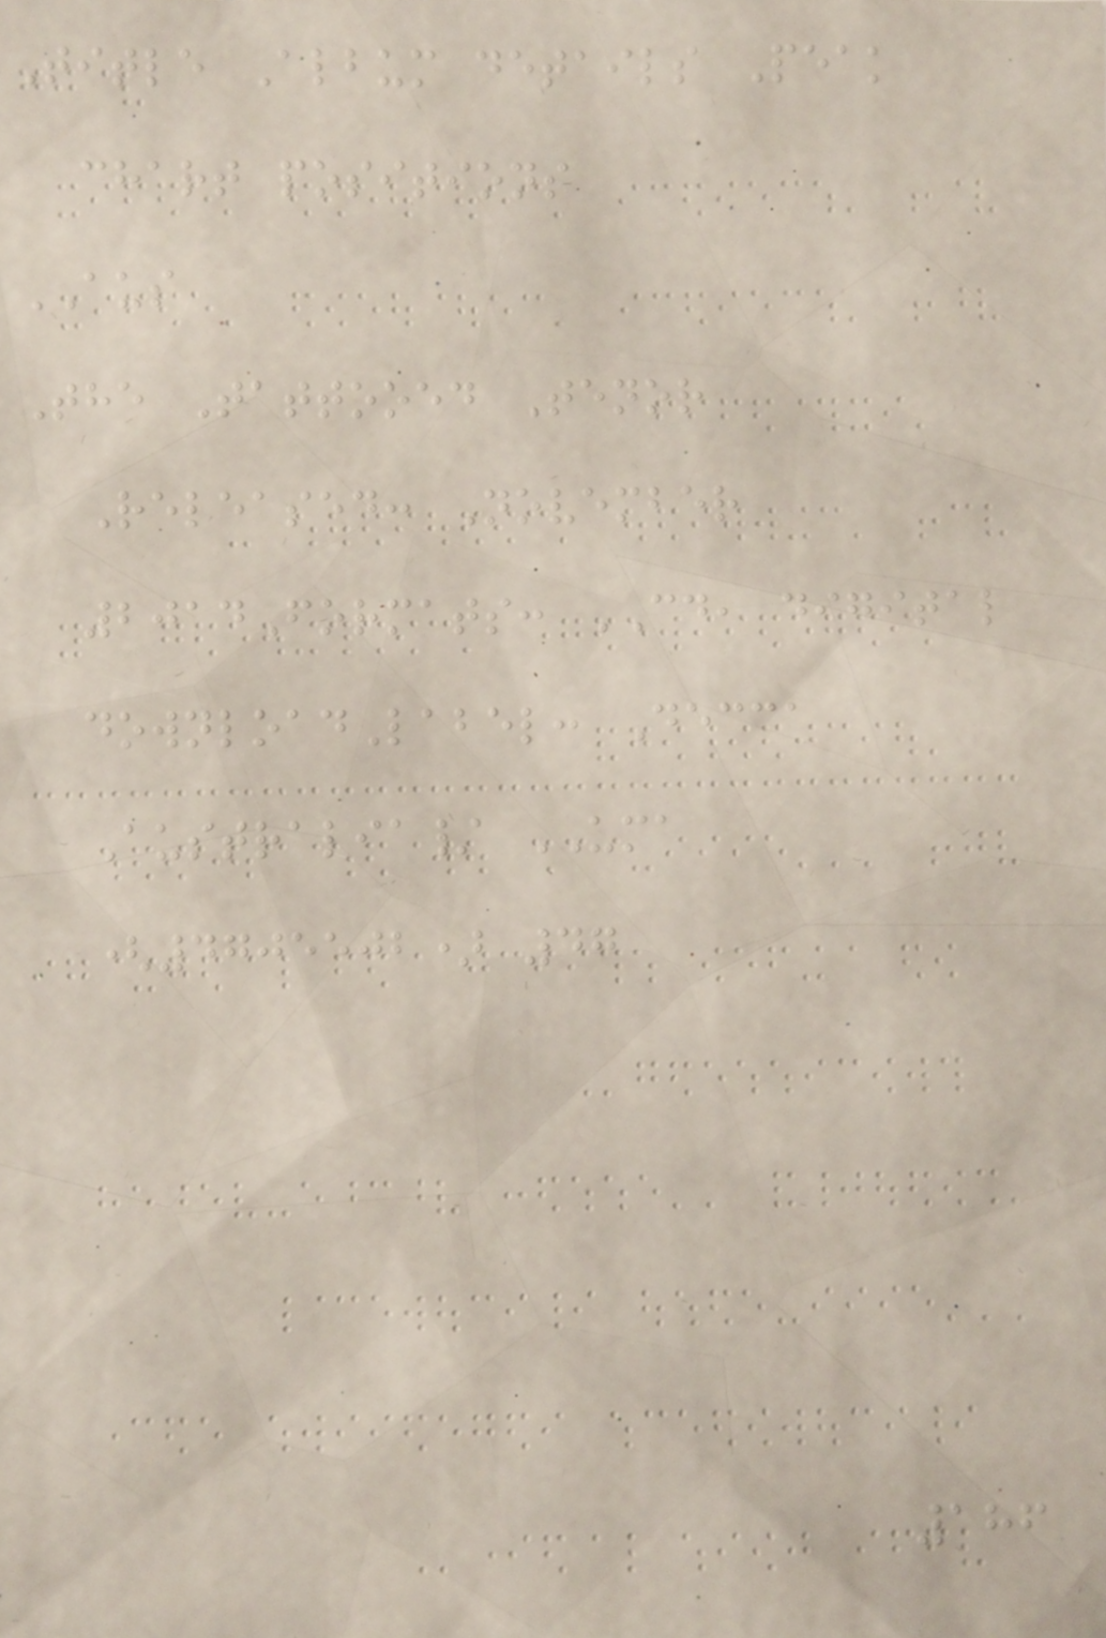Title Album details Peak
chart positions
AUS
The Tattooed Tenor
Released: November
2014Formats: CD, digital
downloadLabel: Decca
Australia/ UMA
(4705502) 47
186
